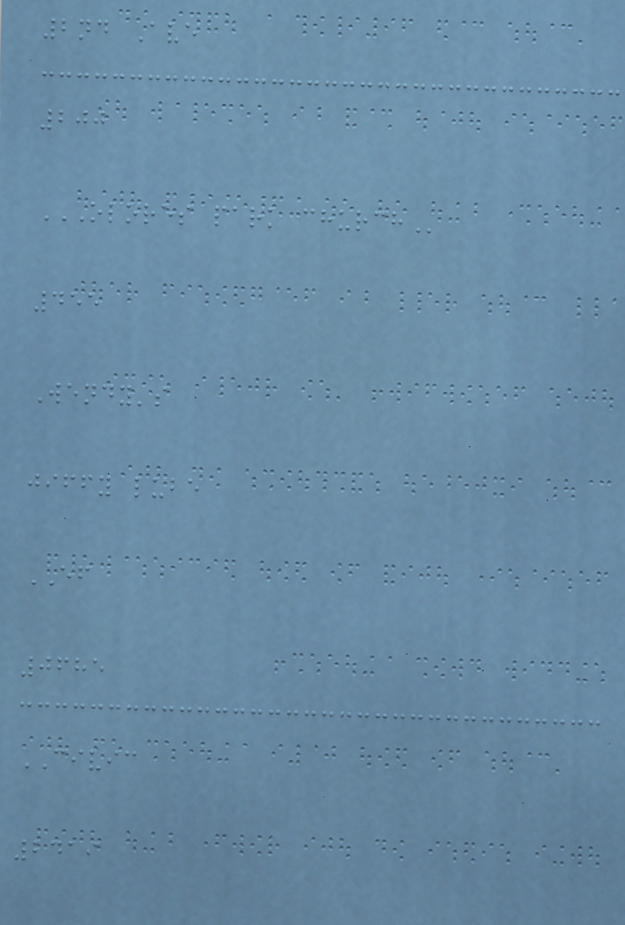2nd Ave
200
OLORES PARK CHURCH
455
Wendy's
jiffy lube
EF
0685
CIVIC
2419
